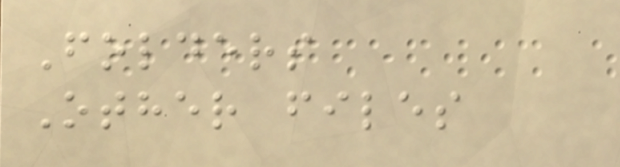Folders
Other files
